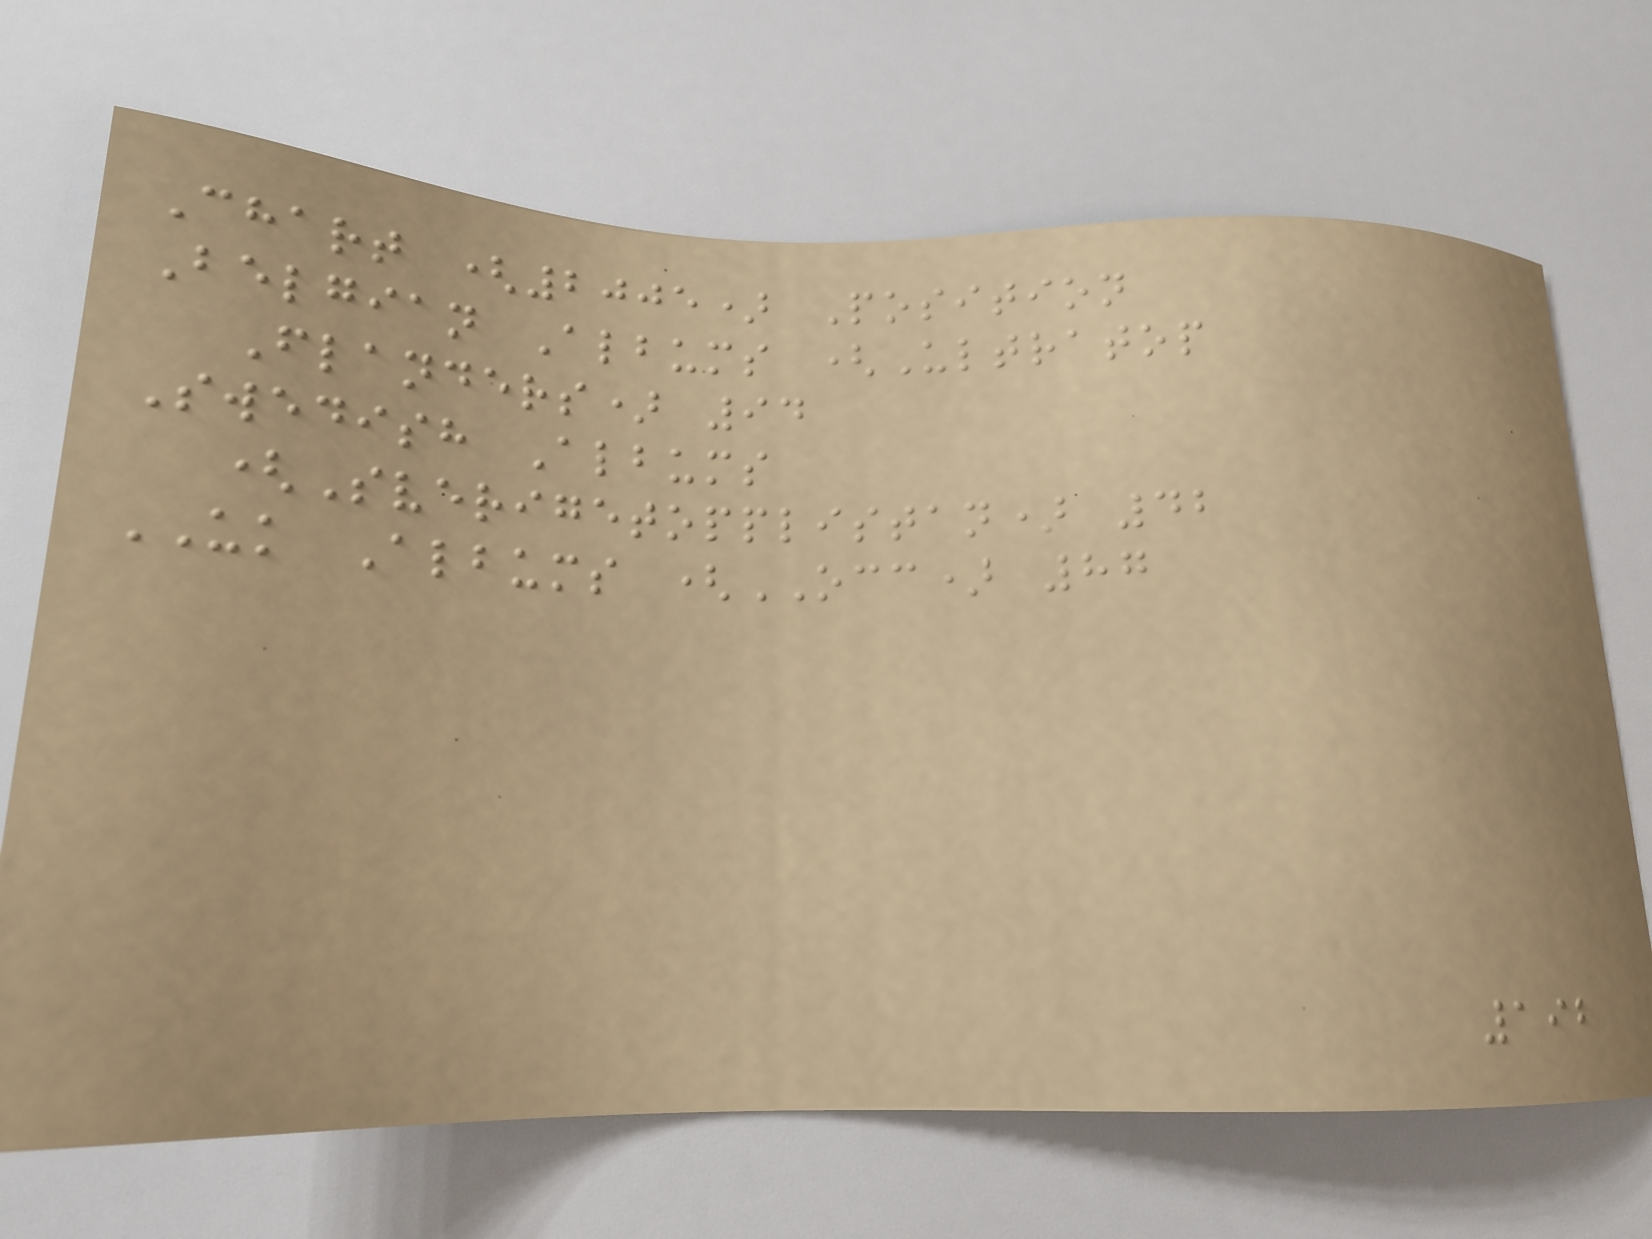Chart (2005) Position
Belgian Albums (Ultratop
Flanders) 94
Swedish Albums
(Sverigetopplistan) 42
UK Albums (OCC) 87
192
